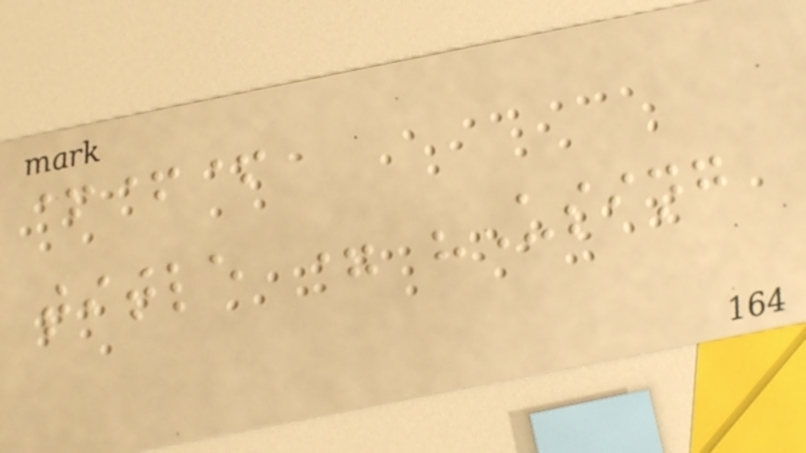+++
title = "Using
